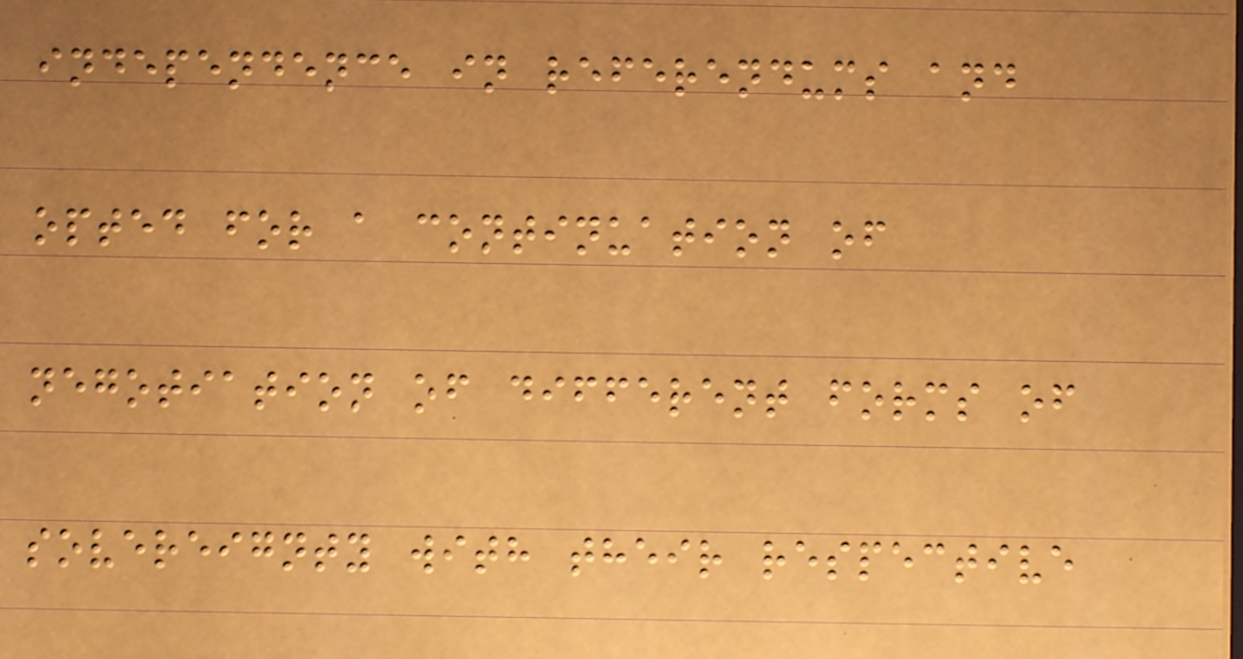independence in referendums and
opted for a continuation of
negotiation of different forms of
sovereignty with their respective
